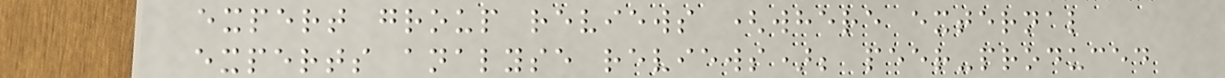expert group reviews (where external
experts analyse reviews); peer-produced
